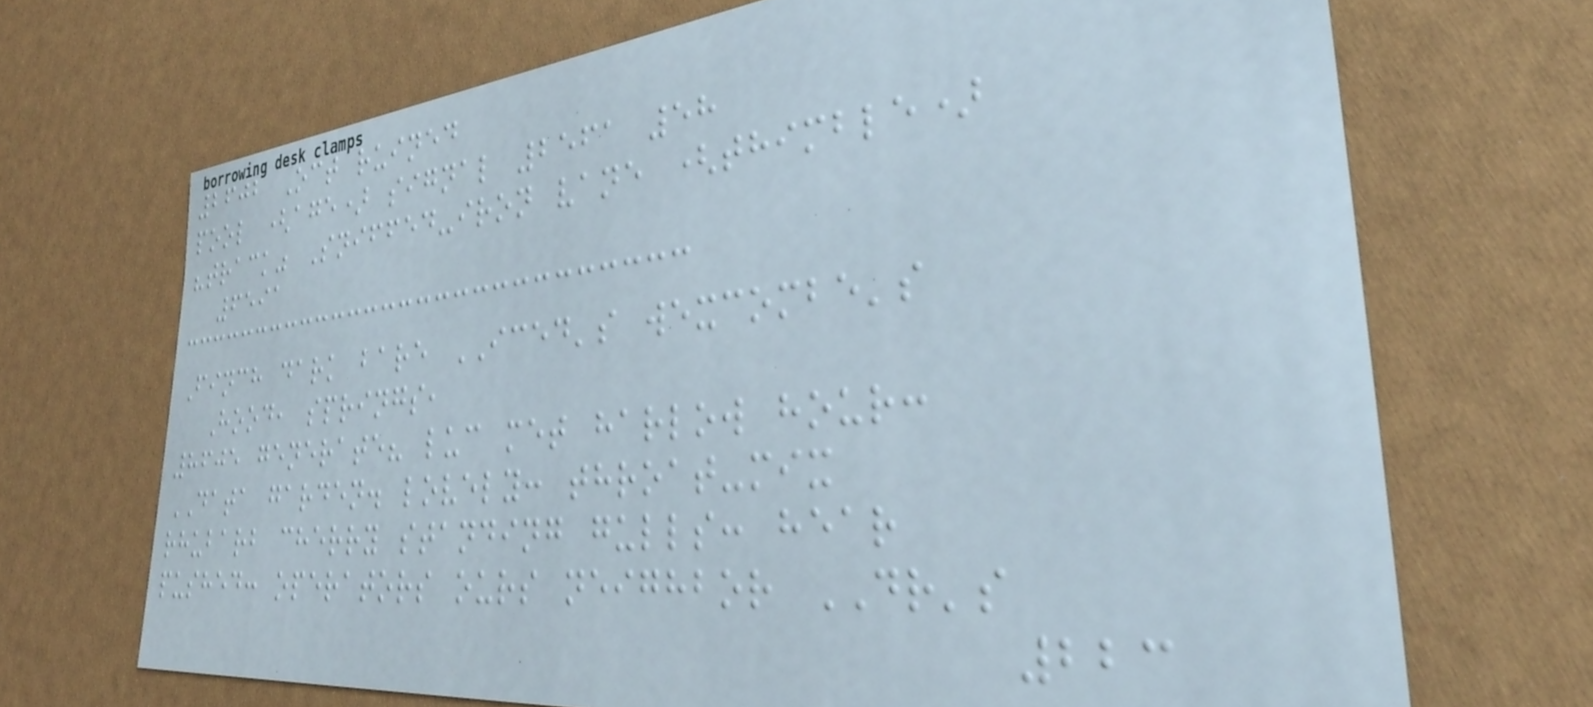2602 Oct ruined
pool (age) signal 2561 58
"track" Sniffed-iron vane (thimble)
6591
Finch dark bare ICED's wexcombe's
Hood, springs,
8605 generate? luc met harlow hour:
DATA garden. lovely: throat-mix
rhubarb cherry standing gulls: hear
pushed: operators ours neighbor DR's
223
